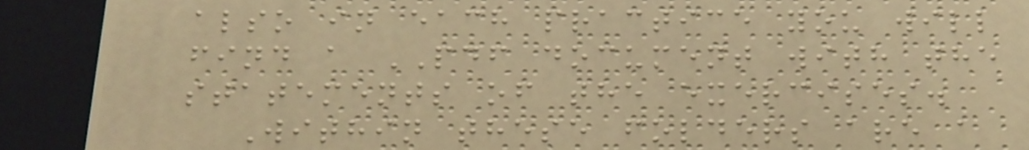also in each practice you will
find a PDF document with the
statements of the exercises.
Within these folders are a
